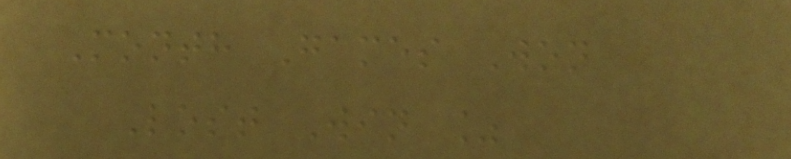Month Games Won
Lost Win %
